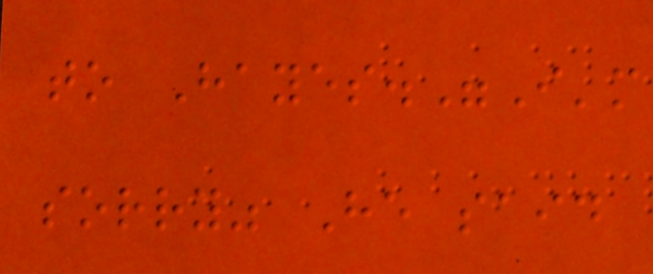to Hayes."I'm
sorry" He said
